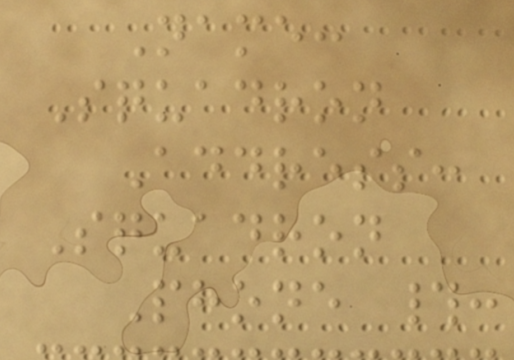Name:
Squadron
Address:
Squadron
Phone #:
